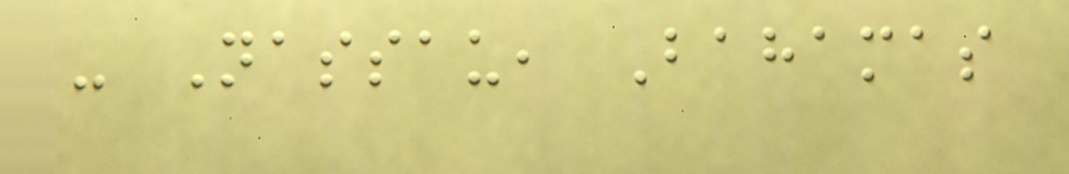- Nassau, Bahamas
